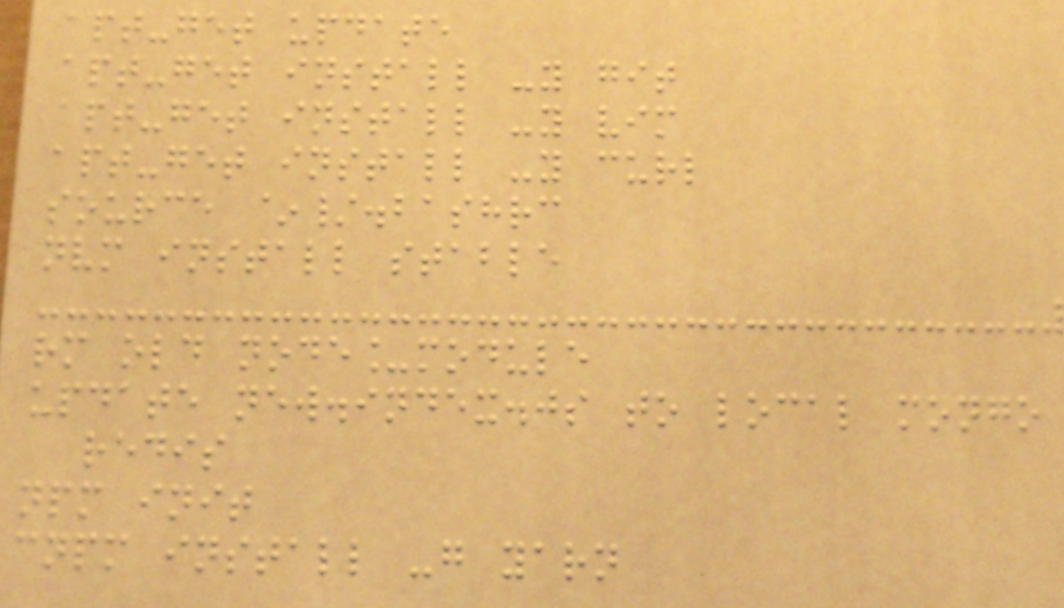apt-get update
apt-get install -y git
apt-get install -y vim
apt-get install -y curl
source ~/.bashrc
nvm install stable
rm old node_module
update new.index.js to local mongo
redis
npm init
cnpm install -g yarn
